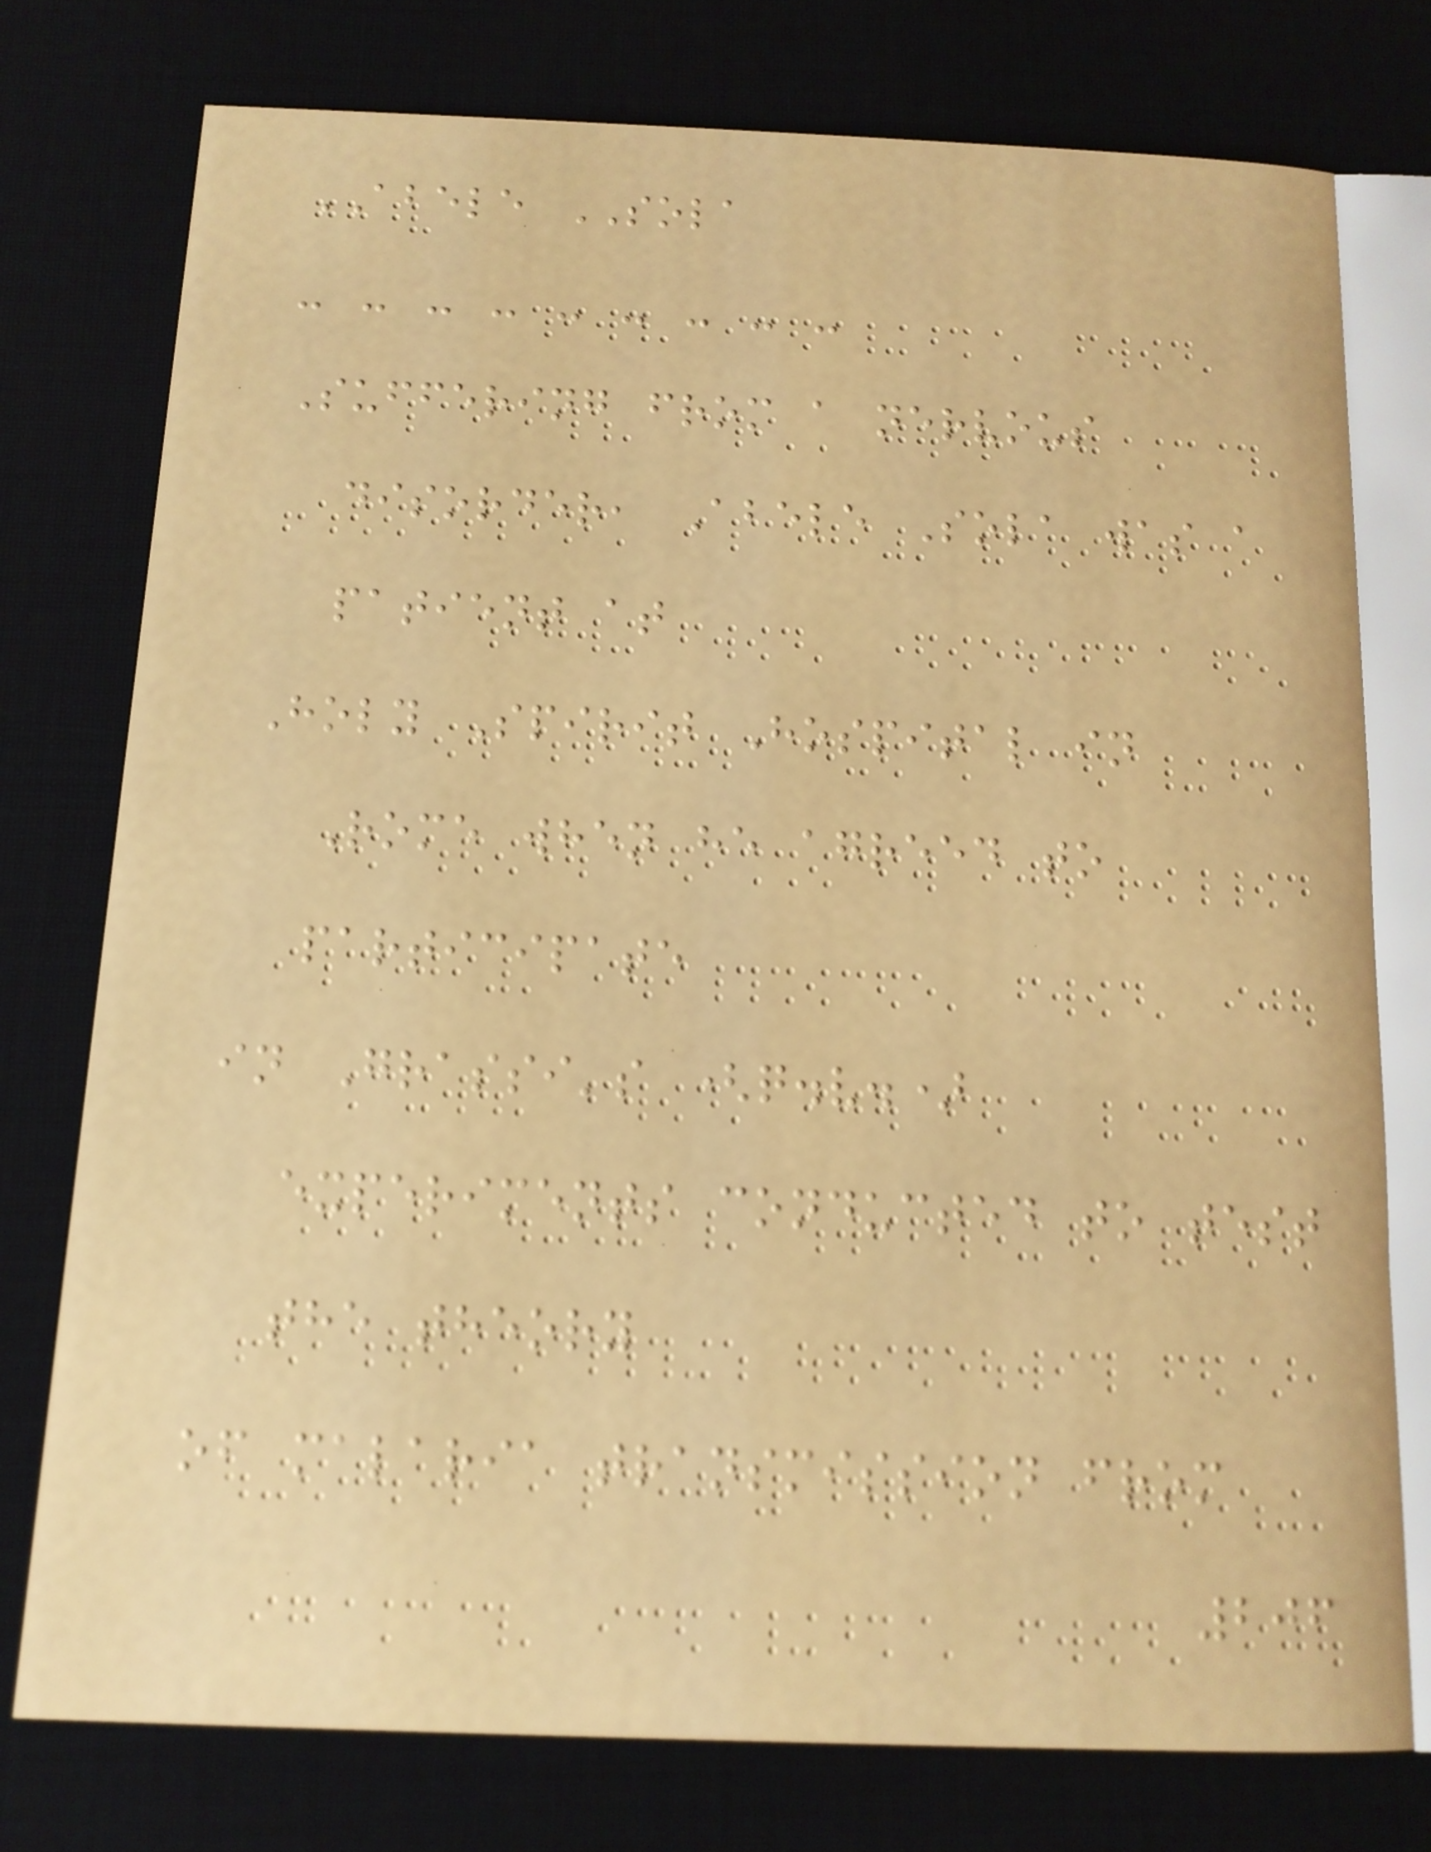ABELE SOLA
- - - - - - - - -
Suffering from a nervous
disorder, Abele Sola was a
patient at
Holy Spirit Hospital in
Rome when he agreed to
participate
in Grassi's (q.v.)
experiments conducted to test
the theory
of malaria transmission from
206
